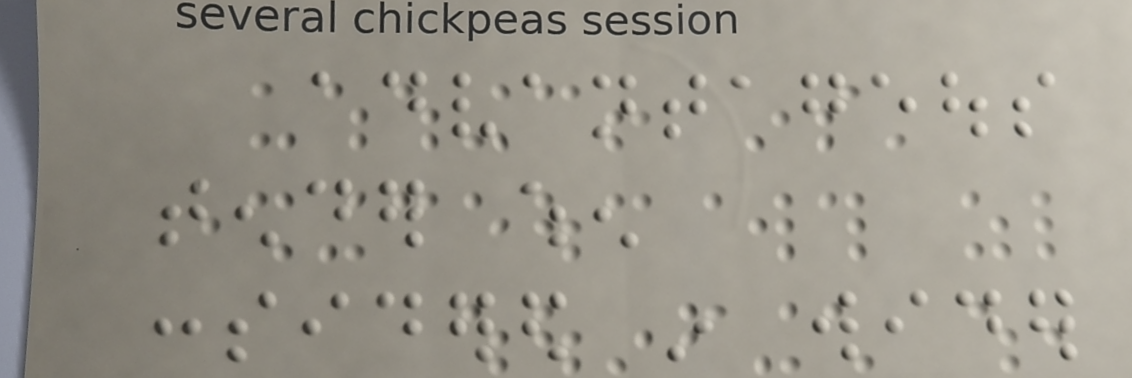advantageous
tender when
considered in wider
